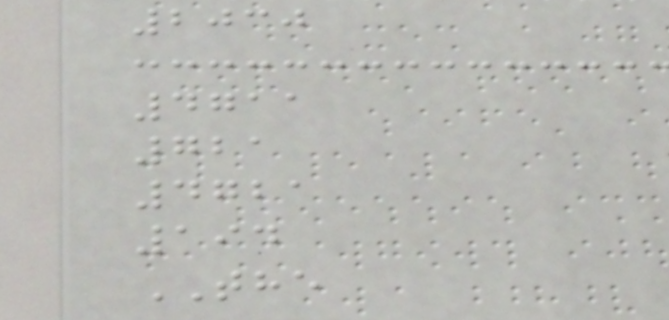2030
4711
721
4721
194
THE
